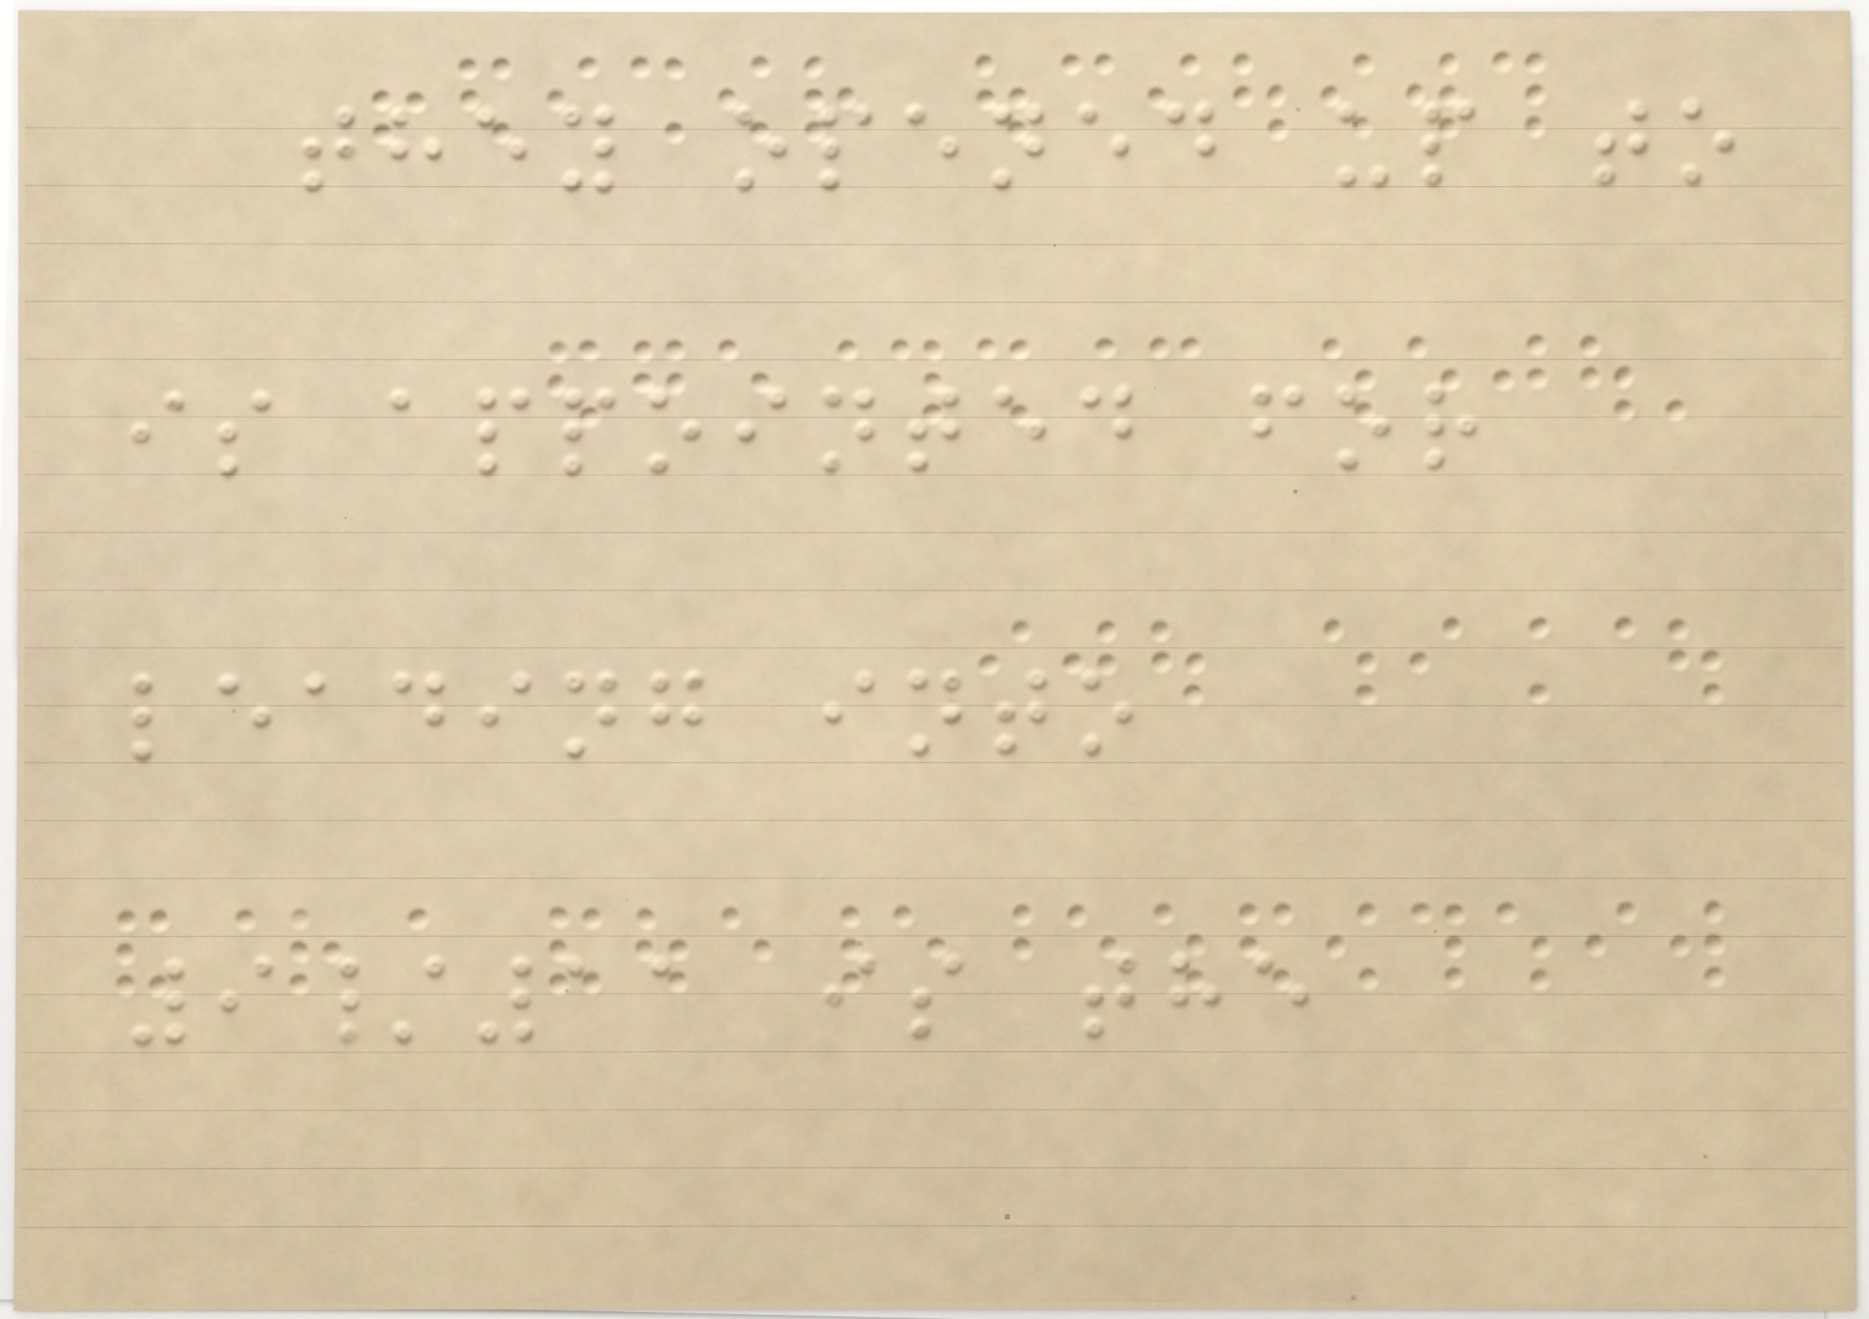they opened up to
is appointed for
leading into
9/11 is the
